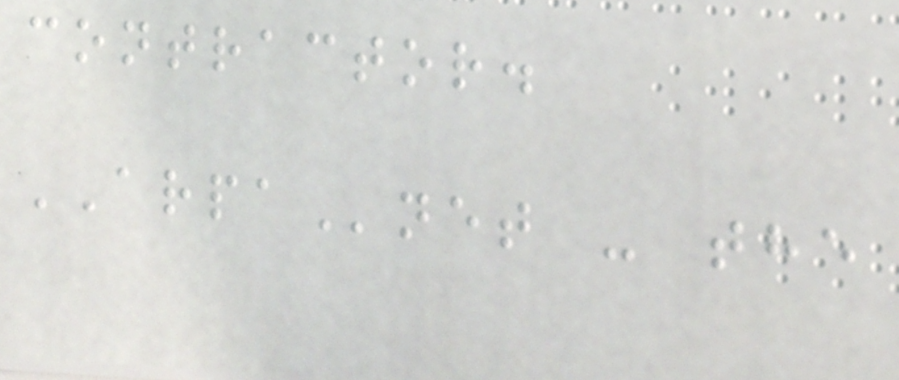contractor.
ARPAnet - the
